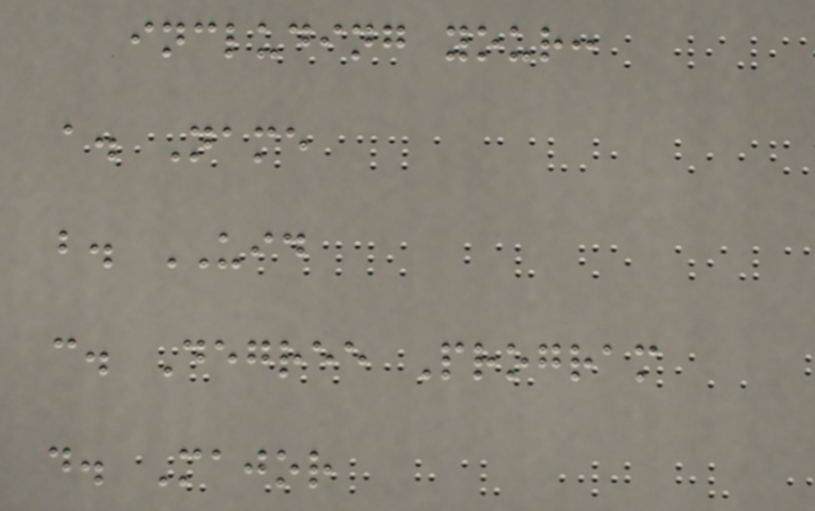including your:
a. Name
b. UID
c. Degree Program
d. Major
